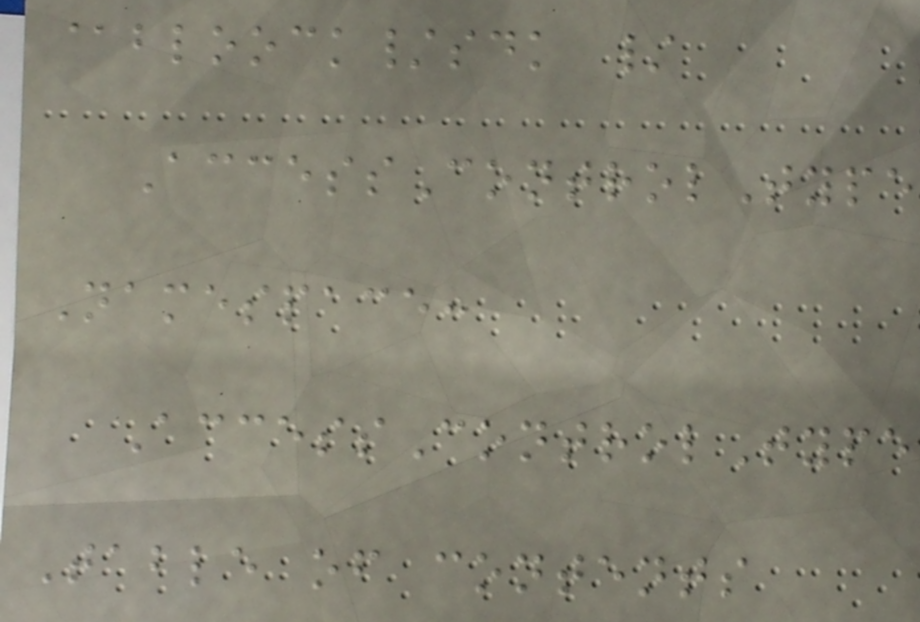@bloock/sdk /
AccessControlType
Namespace:
AccessControlType
Table of contents
